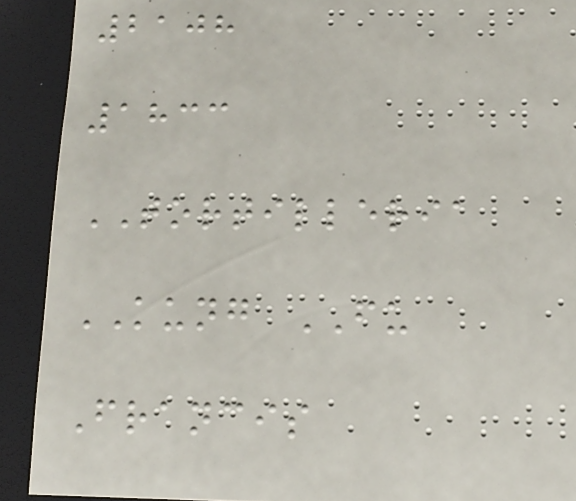2108
1833
TORTILLERIA
KUNG FU
Francis
